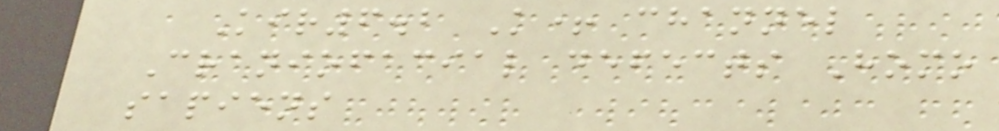Kir6.2 K+ channel
Craniofacial defects Homo
sapiens
